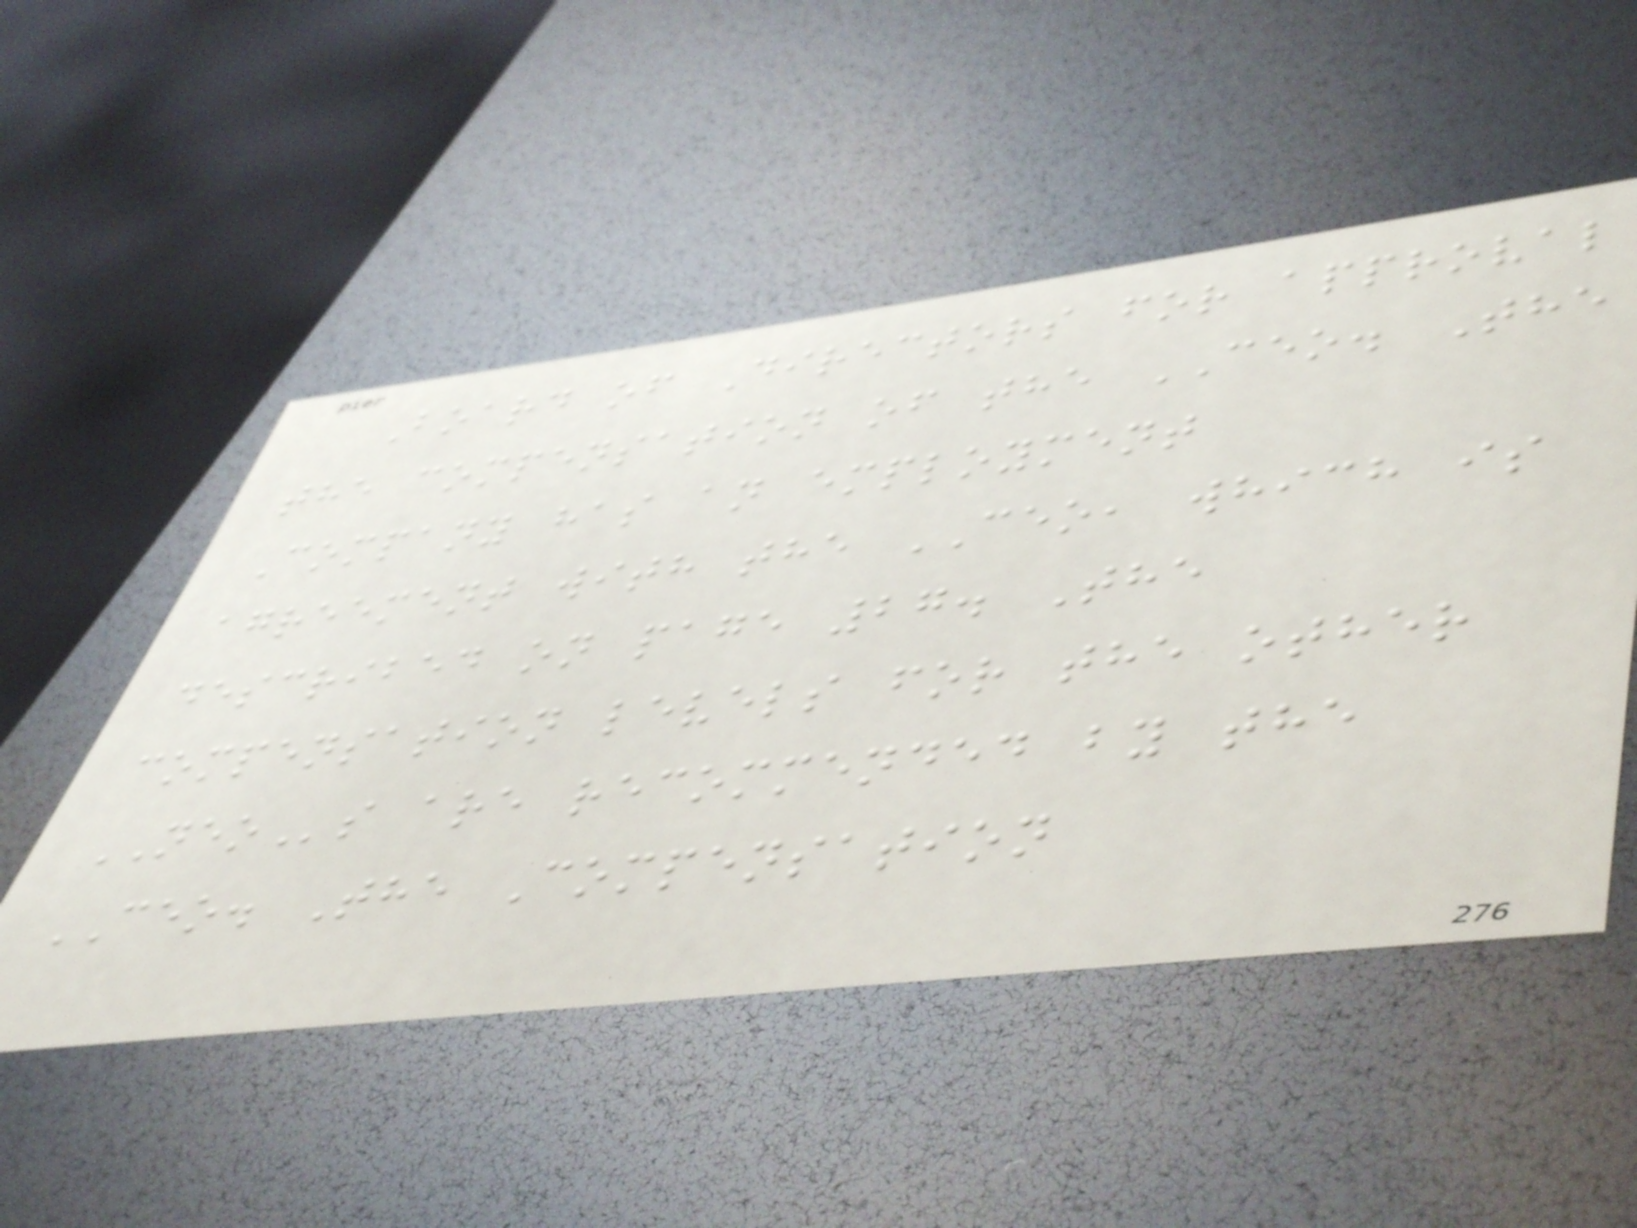Board of Directors for approval
the compensation of the CEO. The
Company has an employment
agreement with the CEO, which is
described on page 27. The
compensation levels for the other
NEOs are recommended by the
CEO. The Compensation
